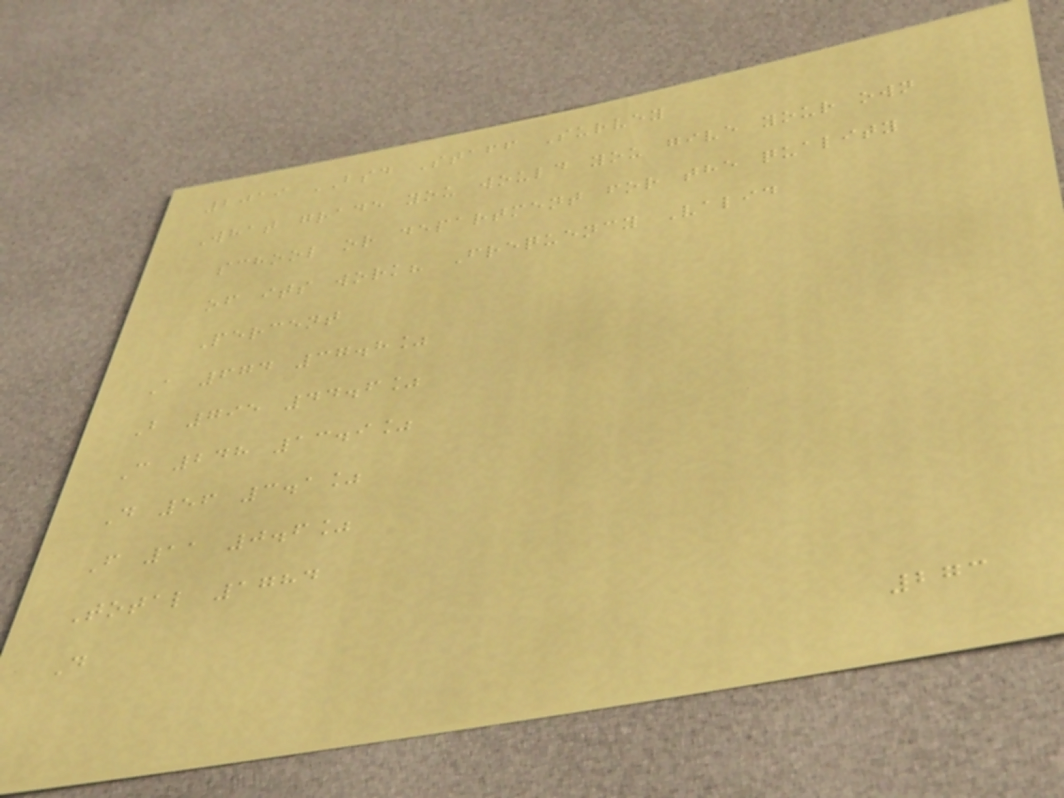2019 BSD Staff Survey
What grade you would you give your own
school or department for the quality
of its work? Frequency Valid
Percent
A 674 37.8%
B 795 44.6%
C 248 13.9%
D 56 3.1%
F 11 0.6%
Total 1784
D
273
